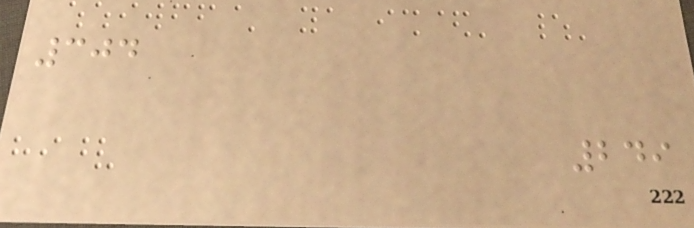304
249
